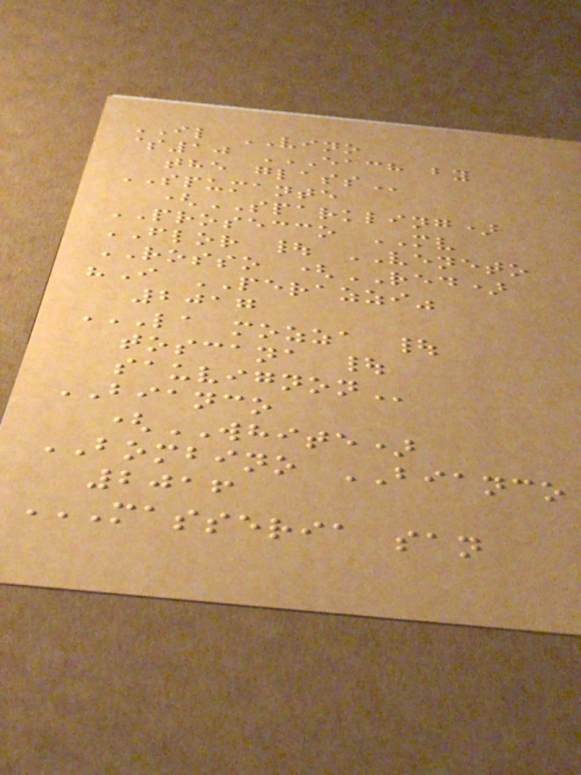IL VINO
$10 EACH BY
THE GLASS
SPUMANTE
(SPARKLING)
PROSECCO MV
FLOR | VENETO
ROSSO (RED)
"I PERAZZI"
2017
LA MOZZA |
TOSCANA |
SAUVIGNON
BIANCO
(WHITE)
BOMBINO BIANCO
2016
MASSERIA SAN
